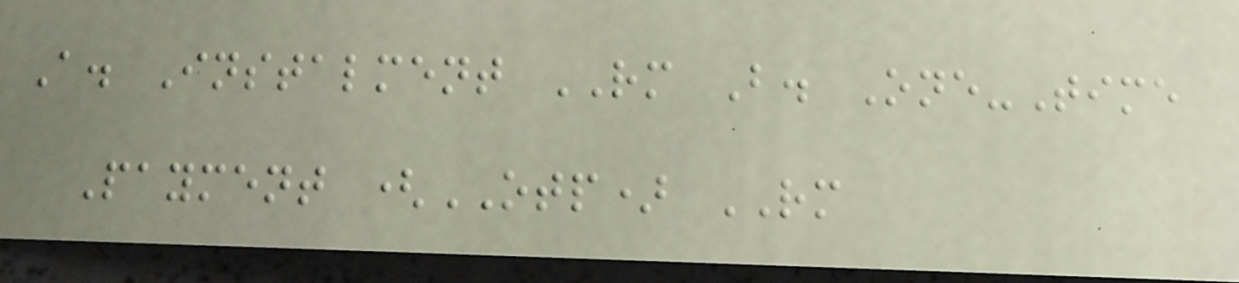A. Instalment RM B. One-Time
Payment (OTP) RM
